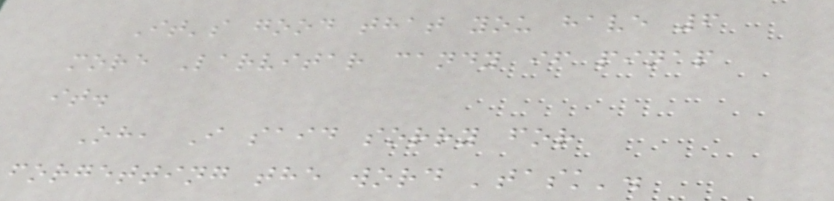It's good that you have 6
more Larvitar candy if pinap
it.
Oh, I said sorry for
forgetting the word 'task'.
